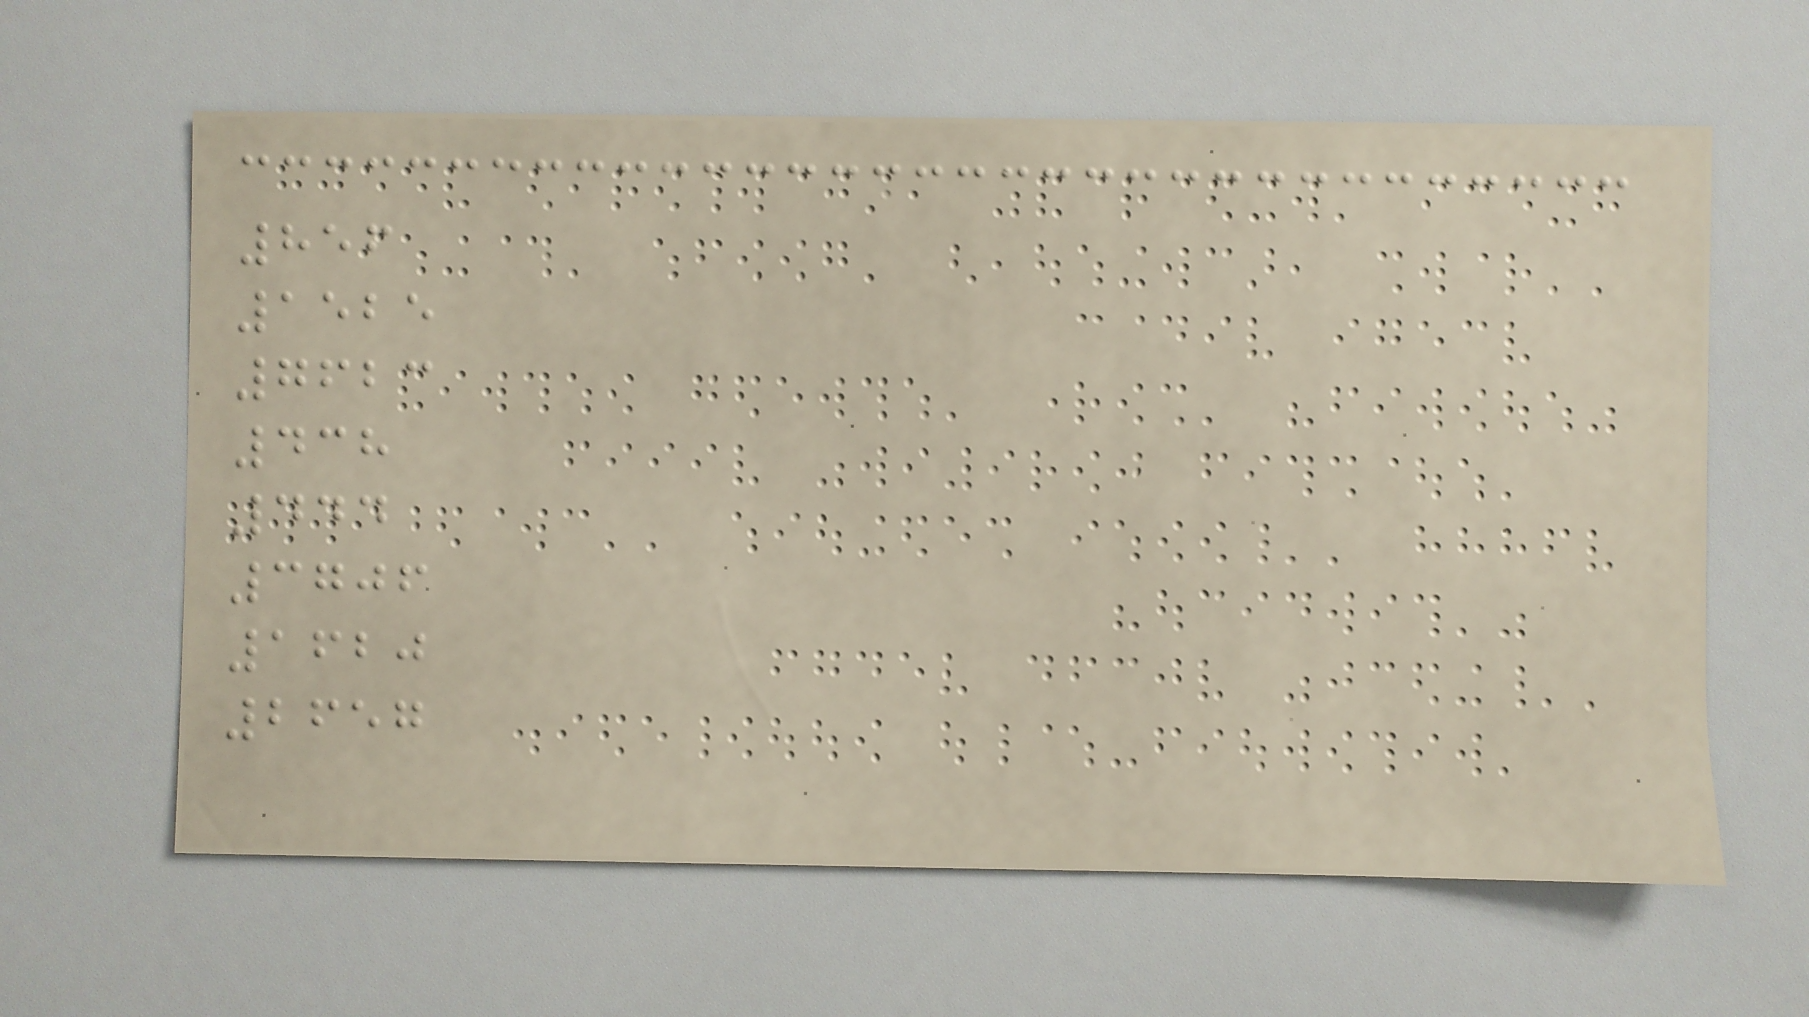856
1525
7623
438
444
3706
1620
2657
